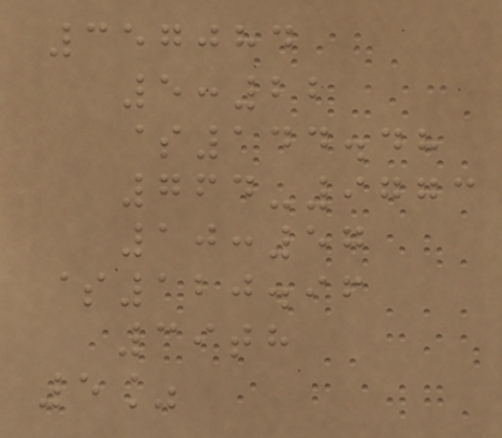357084
5:22
$144.48
764-9773
10:57
$120.96
39th
5%
